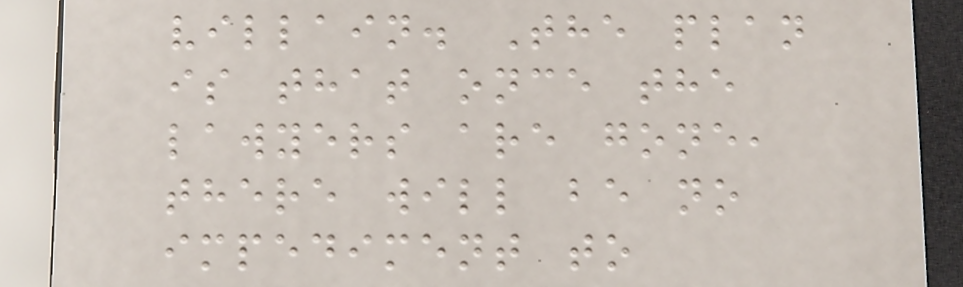villain. The plan
is that once the
lawyers are gone,
there will be no
impediment to
